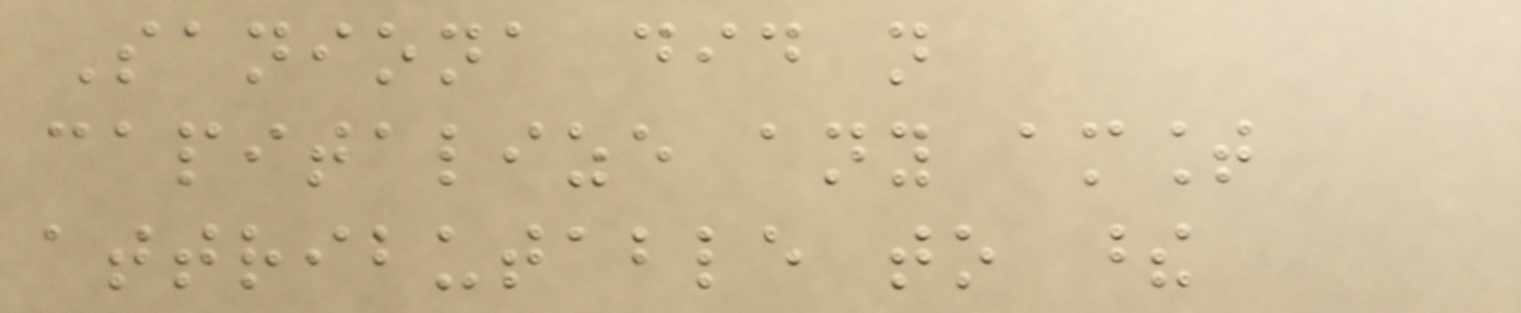Saniona did not
capitalize any amount
attributable to these
